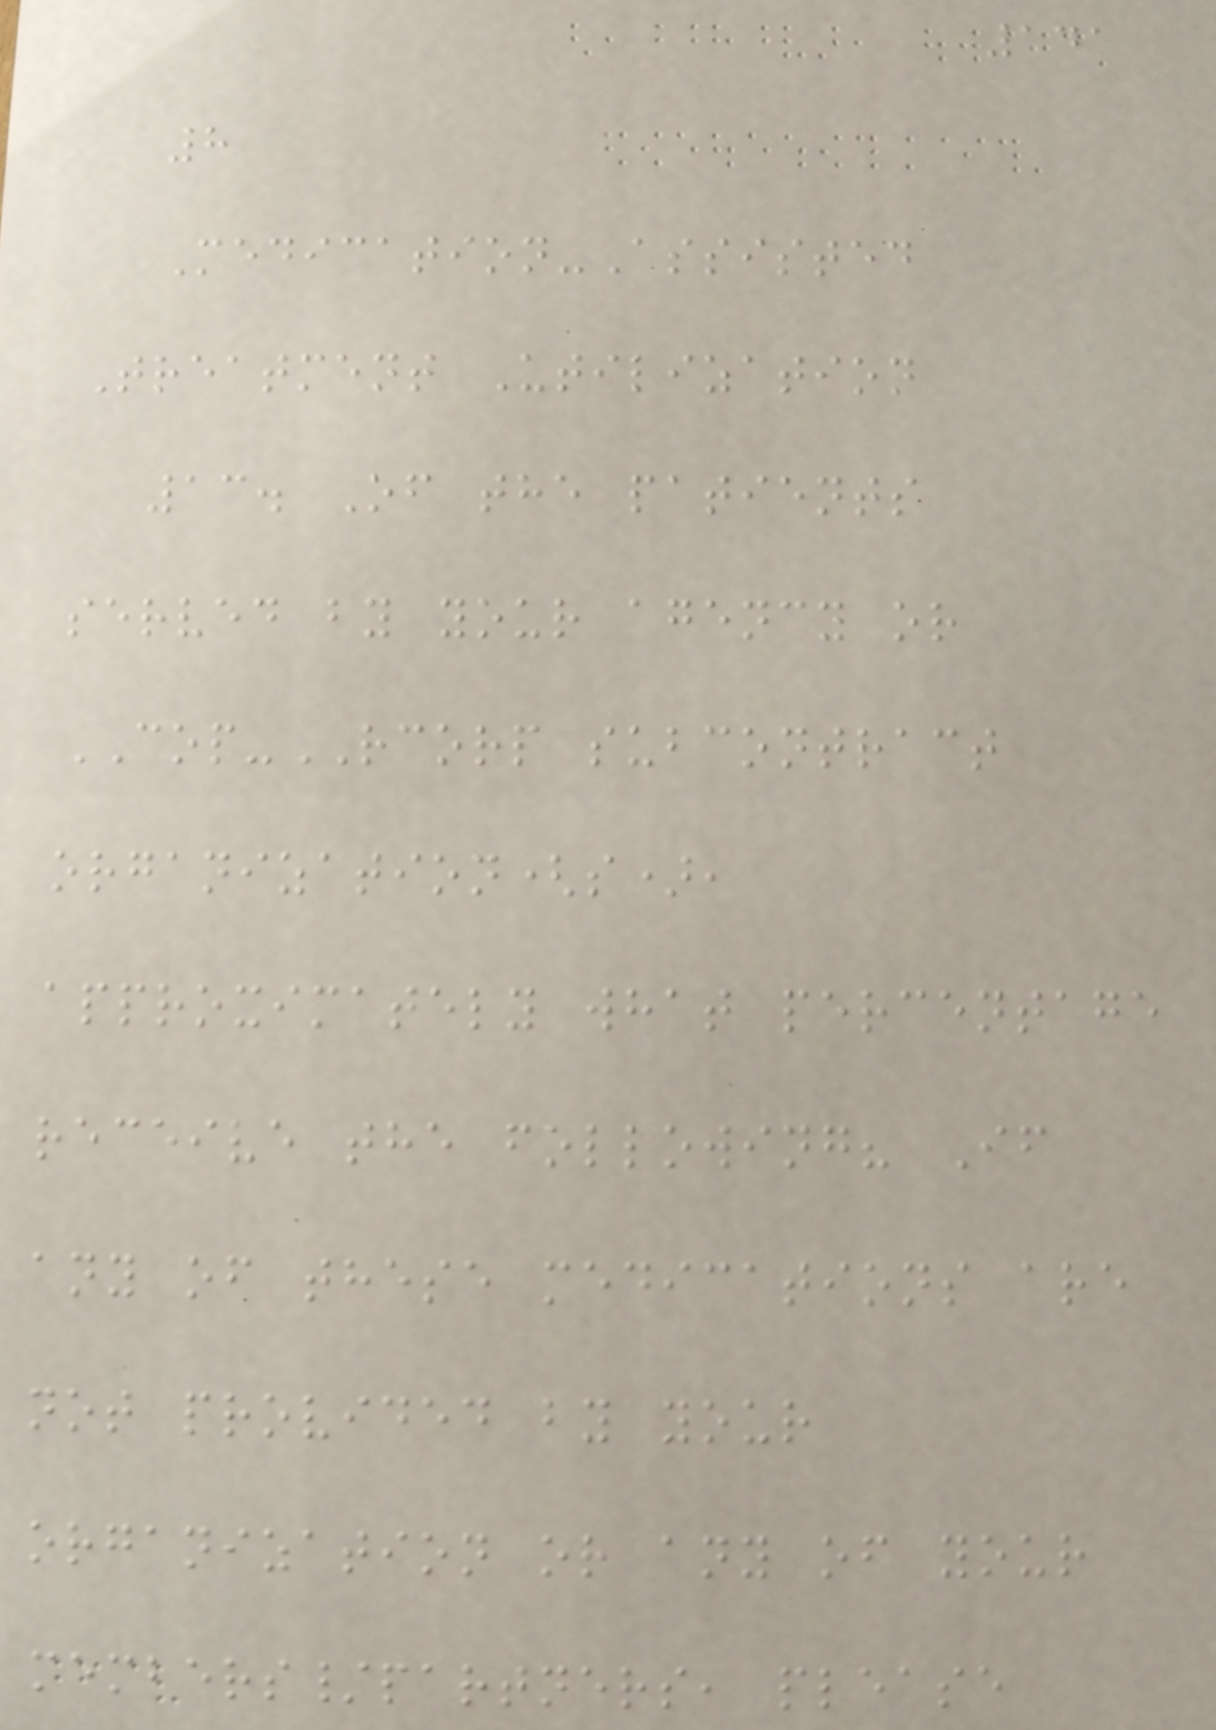141
8
Medication-Assisted
Treatment Utilization
13. Of the patients
served by your agency or
COP-RCORP subcontract
organization(s),
approximately what percentage
receive the following? If
any of these medications are
not provided by your
organization or any of your
members/partners, please
